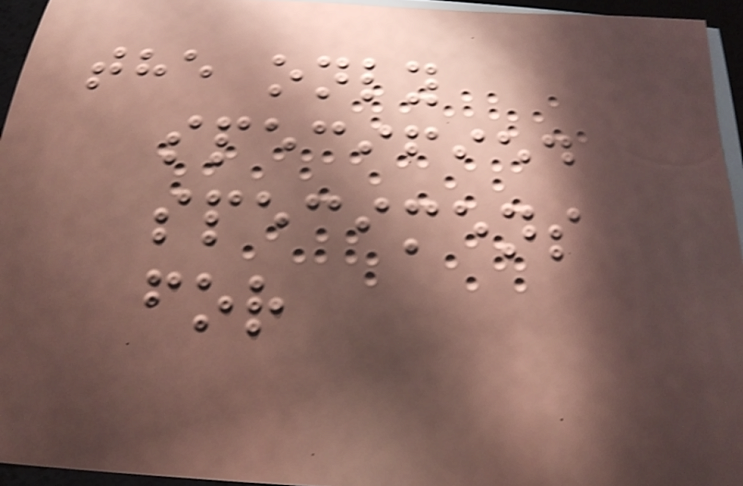the only
specified
specimens
for
